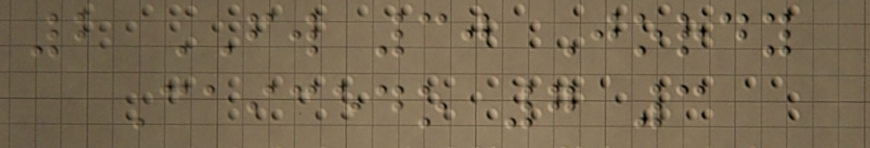2 FW 30 Jordy
Caicedo 7 3
